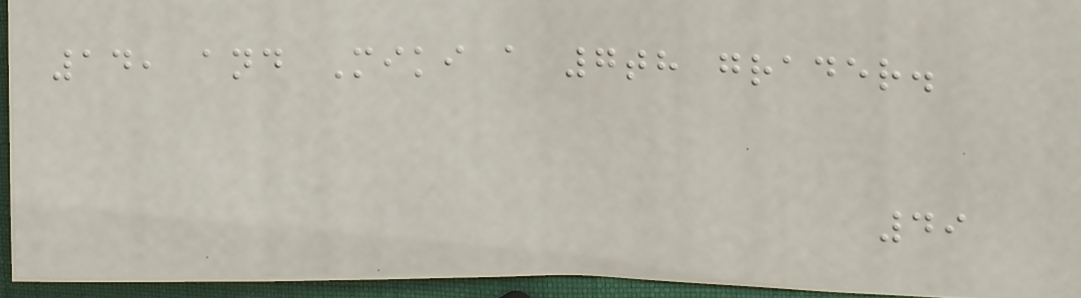14, and Miki a 7th grader.
49
